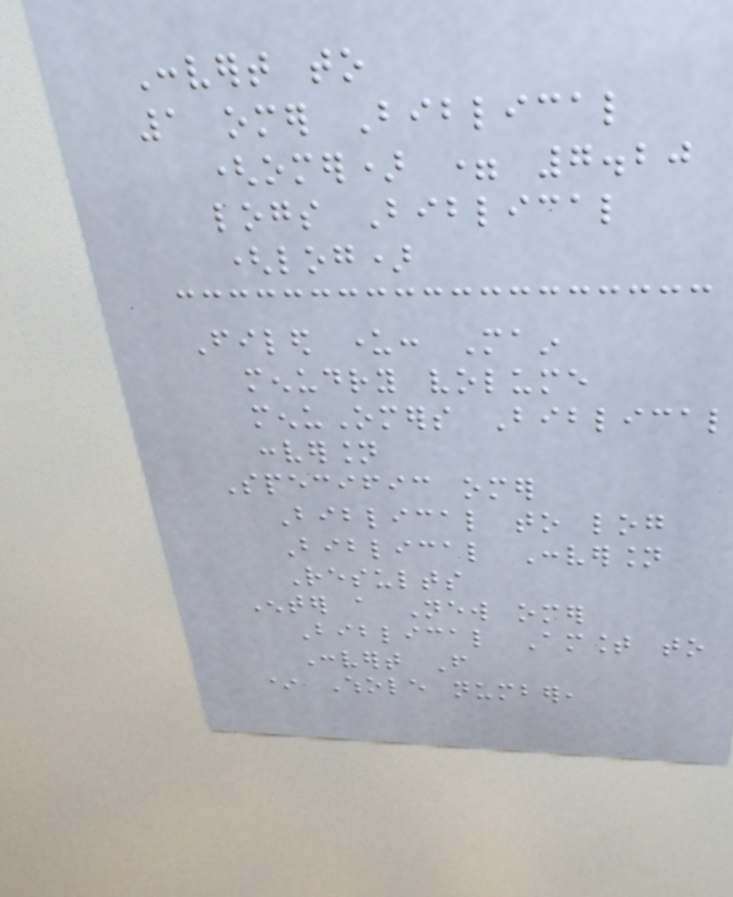Convert to
1 omer Biblical
(omer) = 7.20
logs Biblical
(log)
Filed under: Main
menudry volume
menuOmers Biblical
conversion
Specific omer
Biblical to log
Biblical Conversion
Results
Enter a New omer
Biblical Amount to
Convert From
* Whole number,
